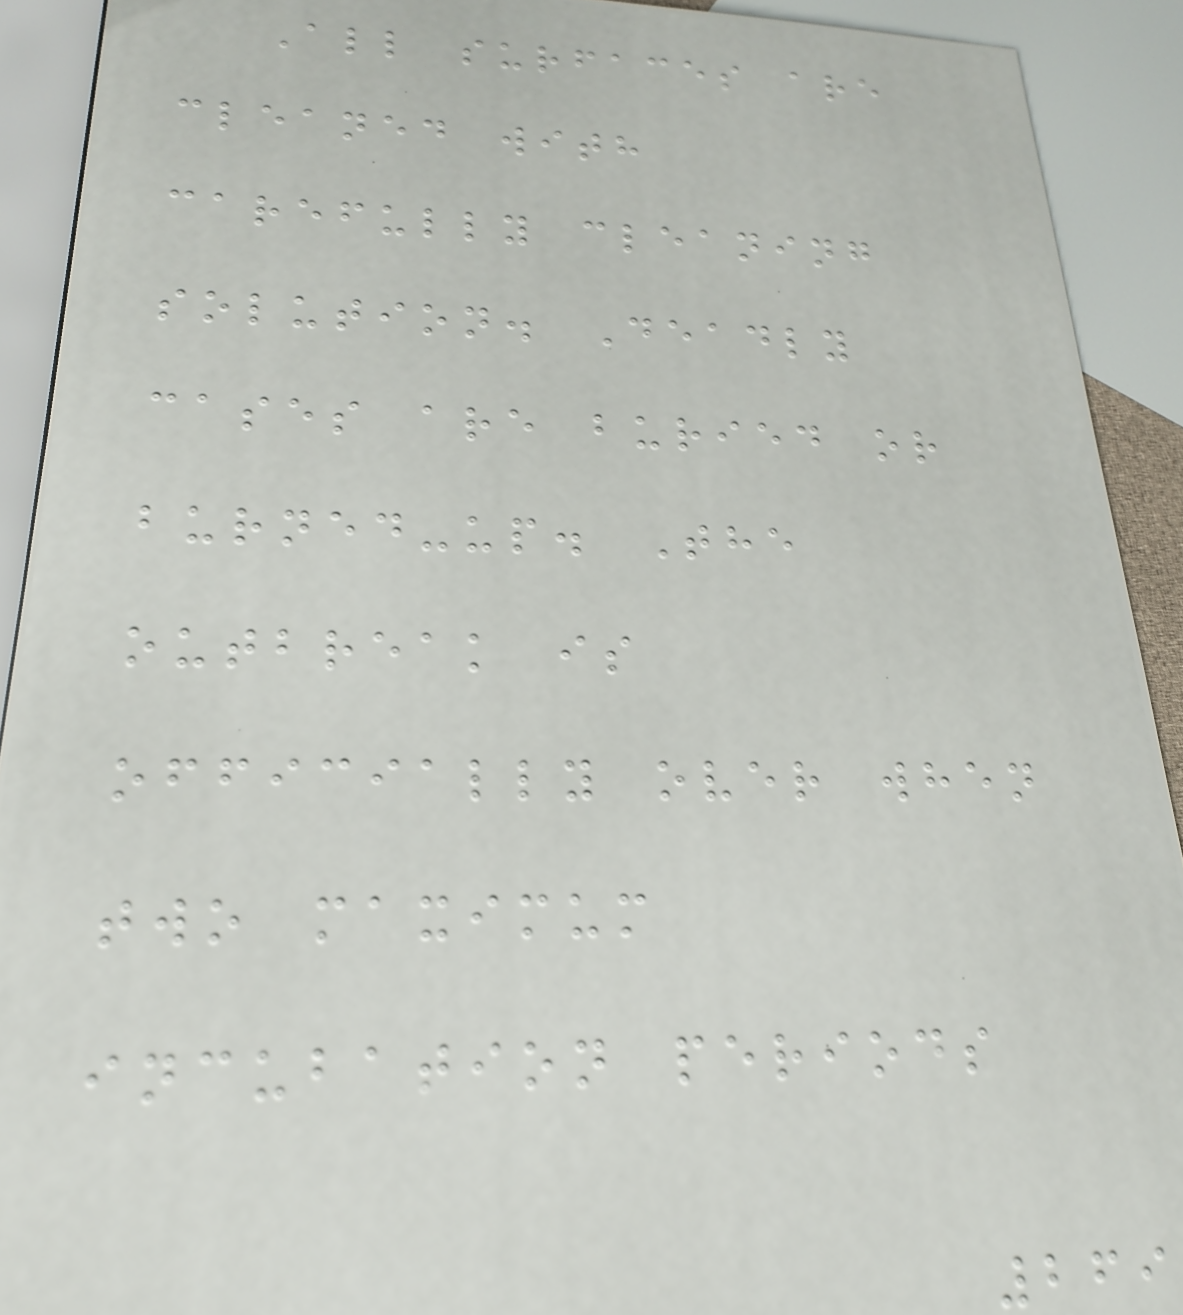All surfaces are
cleaned with
carefully cleaning
solution. Deadly
cases are buried or
burned-up. The
outbreak is
officially over when
two maximum
incubation periods
269
